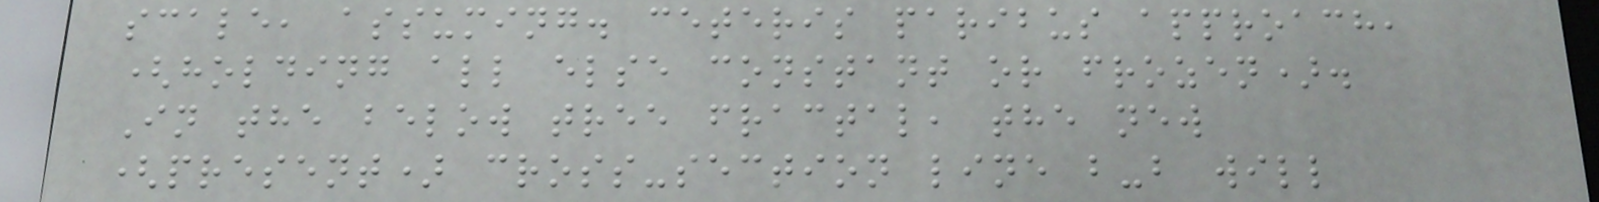scale, assuming. ceteris paribus approach,
(holding all else constant or frozen).
In the below tree fractal, the new
(present) cross-section line b-b will
